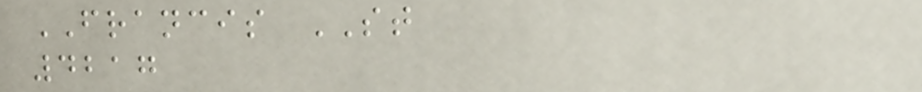FRANCIS ST
4217
